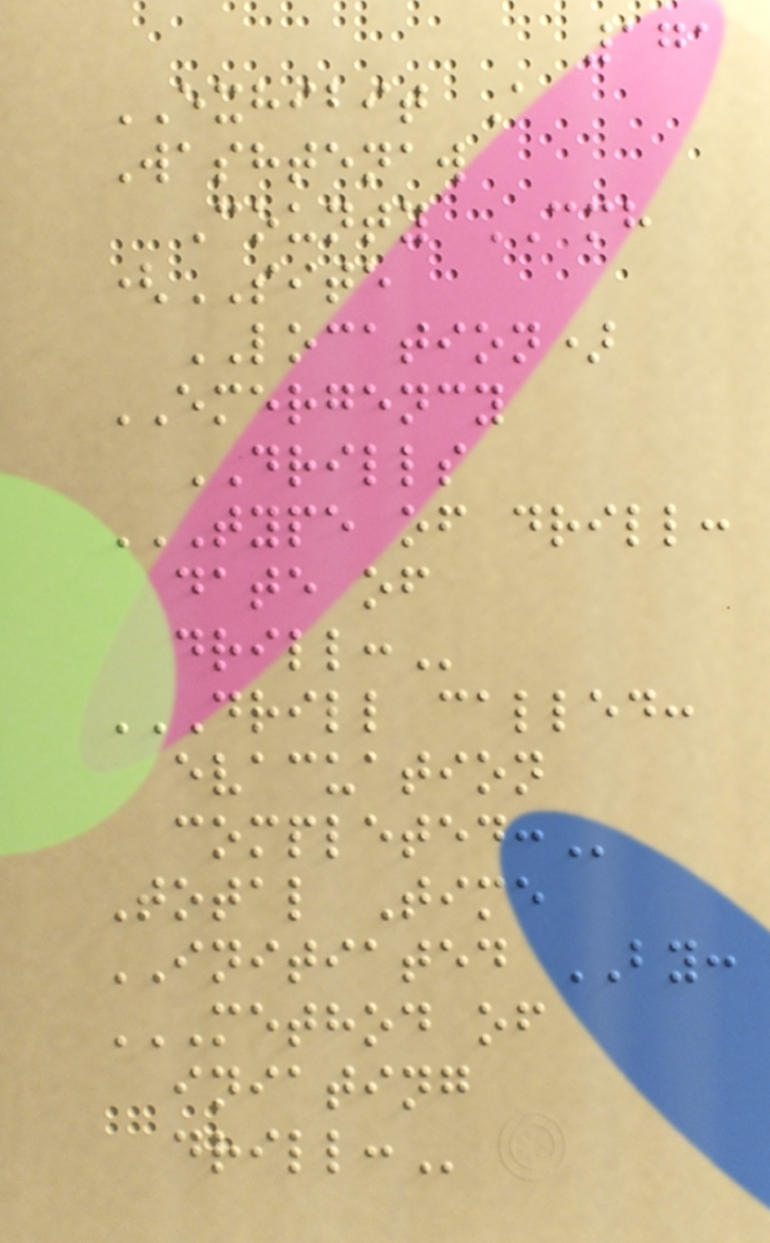171
EXHIBIT A
Washtenaw
County CMH
(SITE
LOCATION)
EMERGENCY
DRILLS
TYPE OF DRILL:
DATE OF
DRILL:
DRILL CALLED:
EVACUATION
COMPLETED:
Total Time
INITIATED BY:
METHOD OF
INIATING
DRILL:
